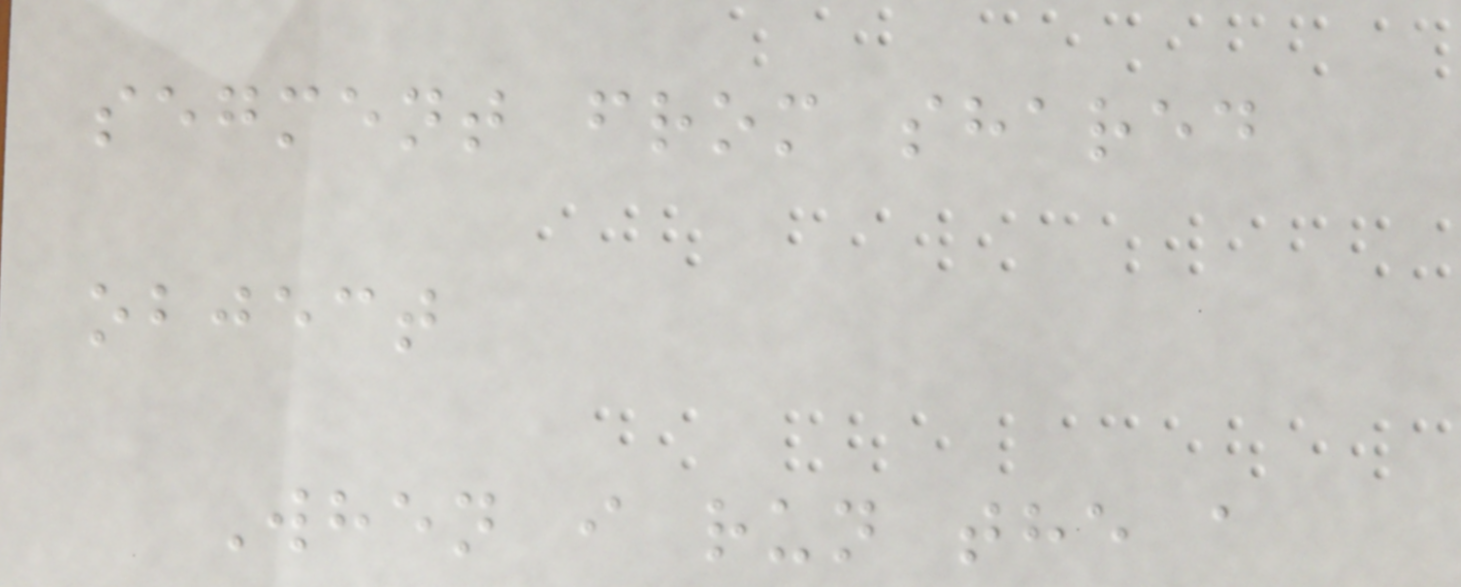segment from shared
object
When i run the a
